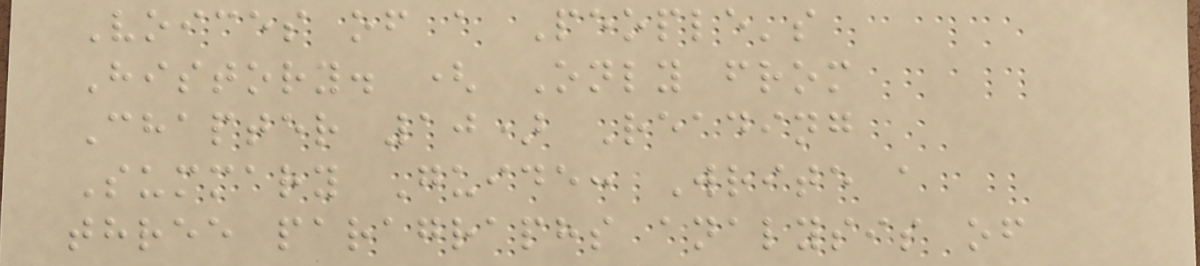Voices of a People's
History. ( Only from
Chapter 10) Reading
Summary Guide: Write a
three paragraphs analysis of
